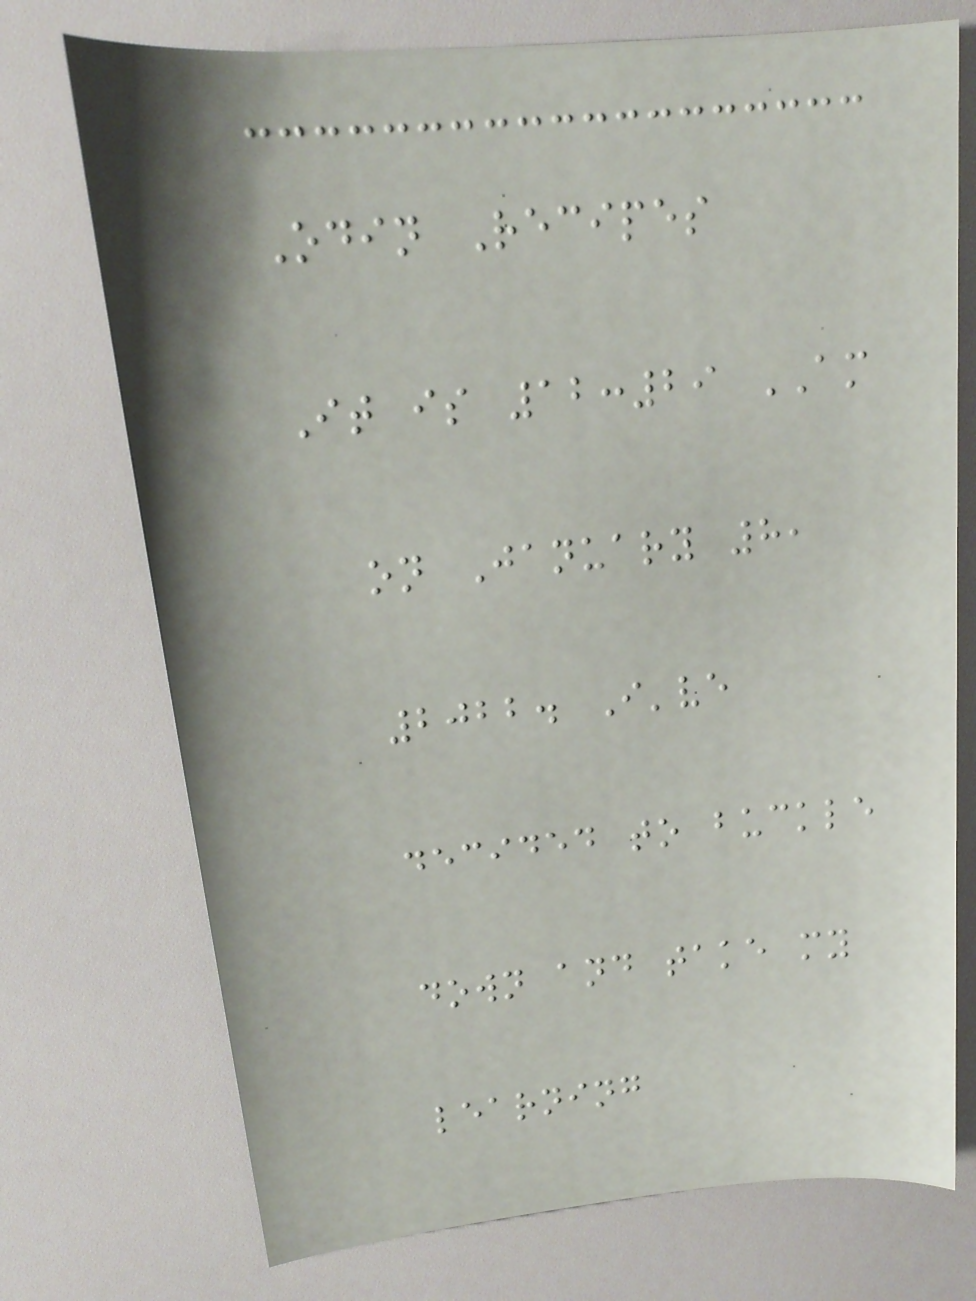Odin Recipes
It is 12:29 AM
on January 8,
2022. I've
decided to buckle
down and take my
learning
